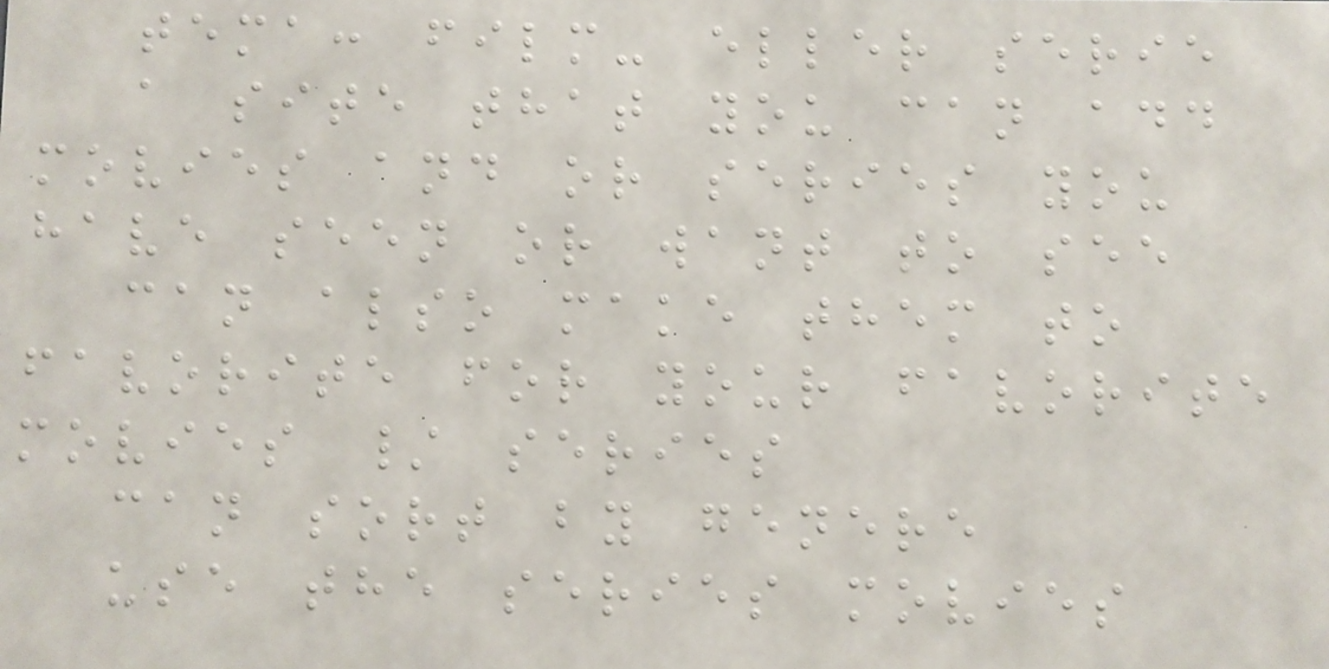tema: film- eller serie
a site that you can add
movies and or series you
have seen or want to see
can also make them to
favorite for your favorite
movies / series
can sort by genere
use the series movies
